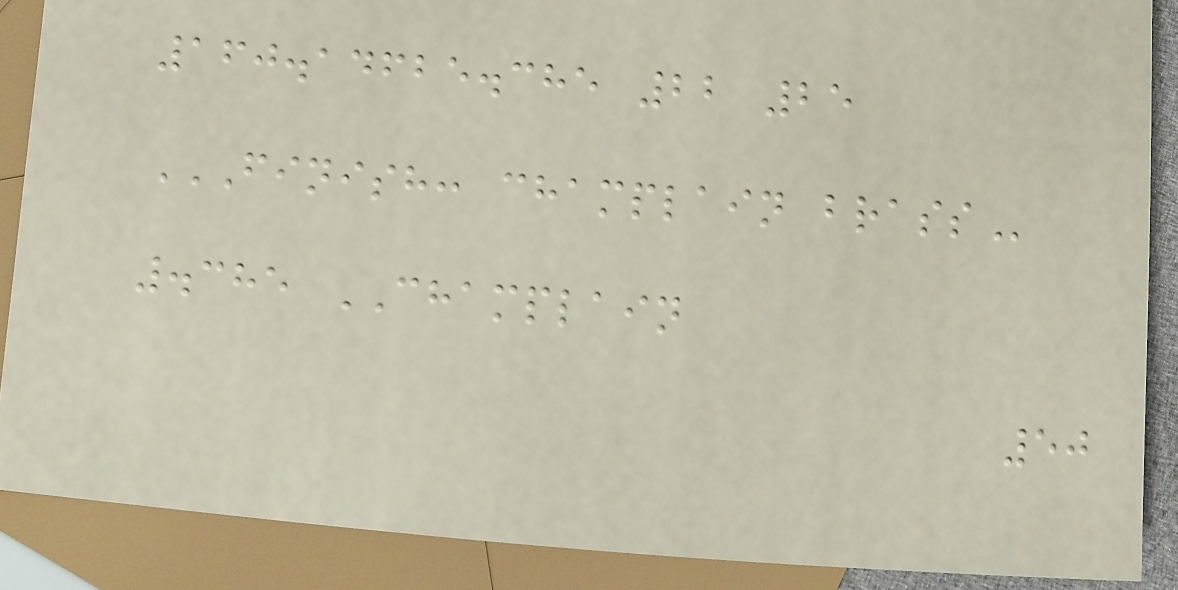160.14625.385 22 25
FINISH: CHAMPLAIN BRASS
.385 CHAMPLAIN
50
